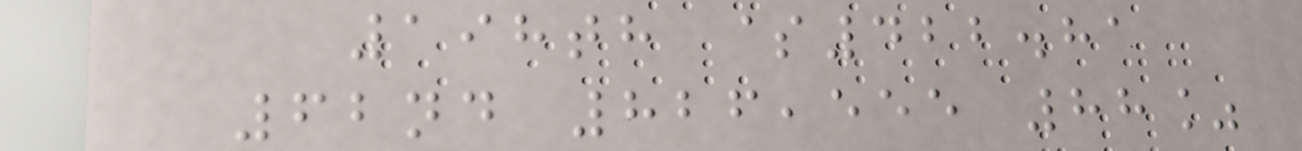198th $422.81
62nd 826,555 88%
